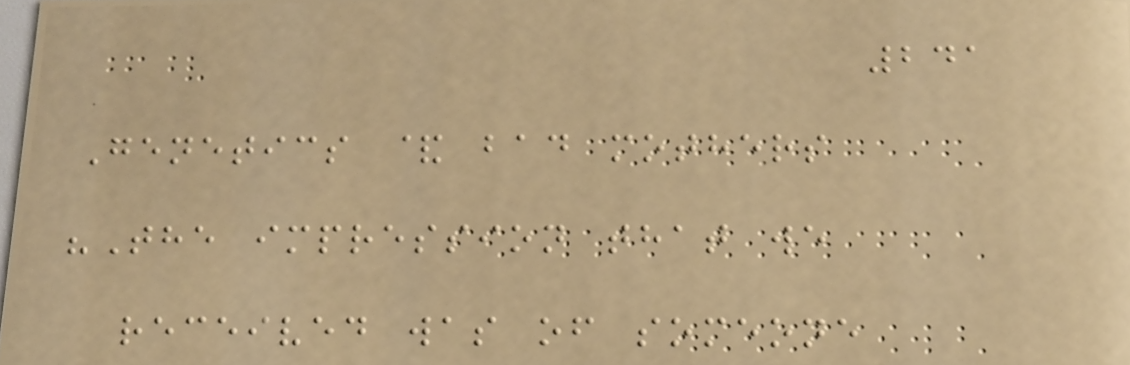241
Genetics & bad mothers
"The impression that we
received was of someone
